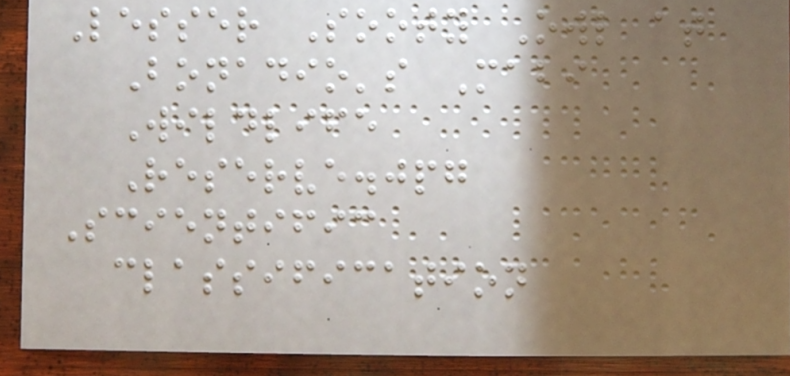Lesser Sooty Owl at
Bonadio's Mabi
Wildlife
Reserve.jpg
Scientific
classification
